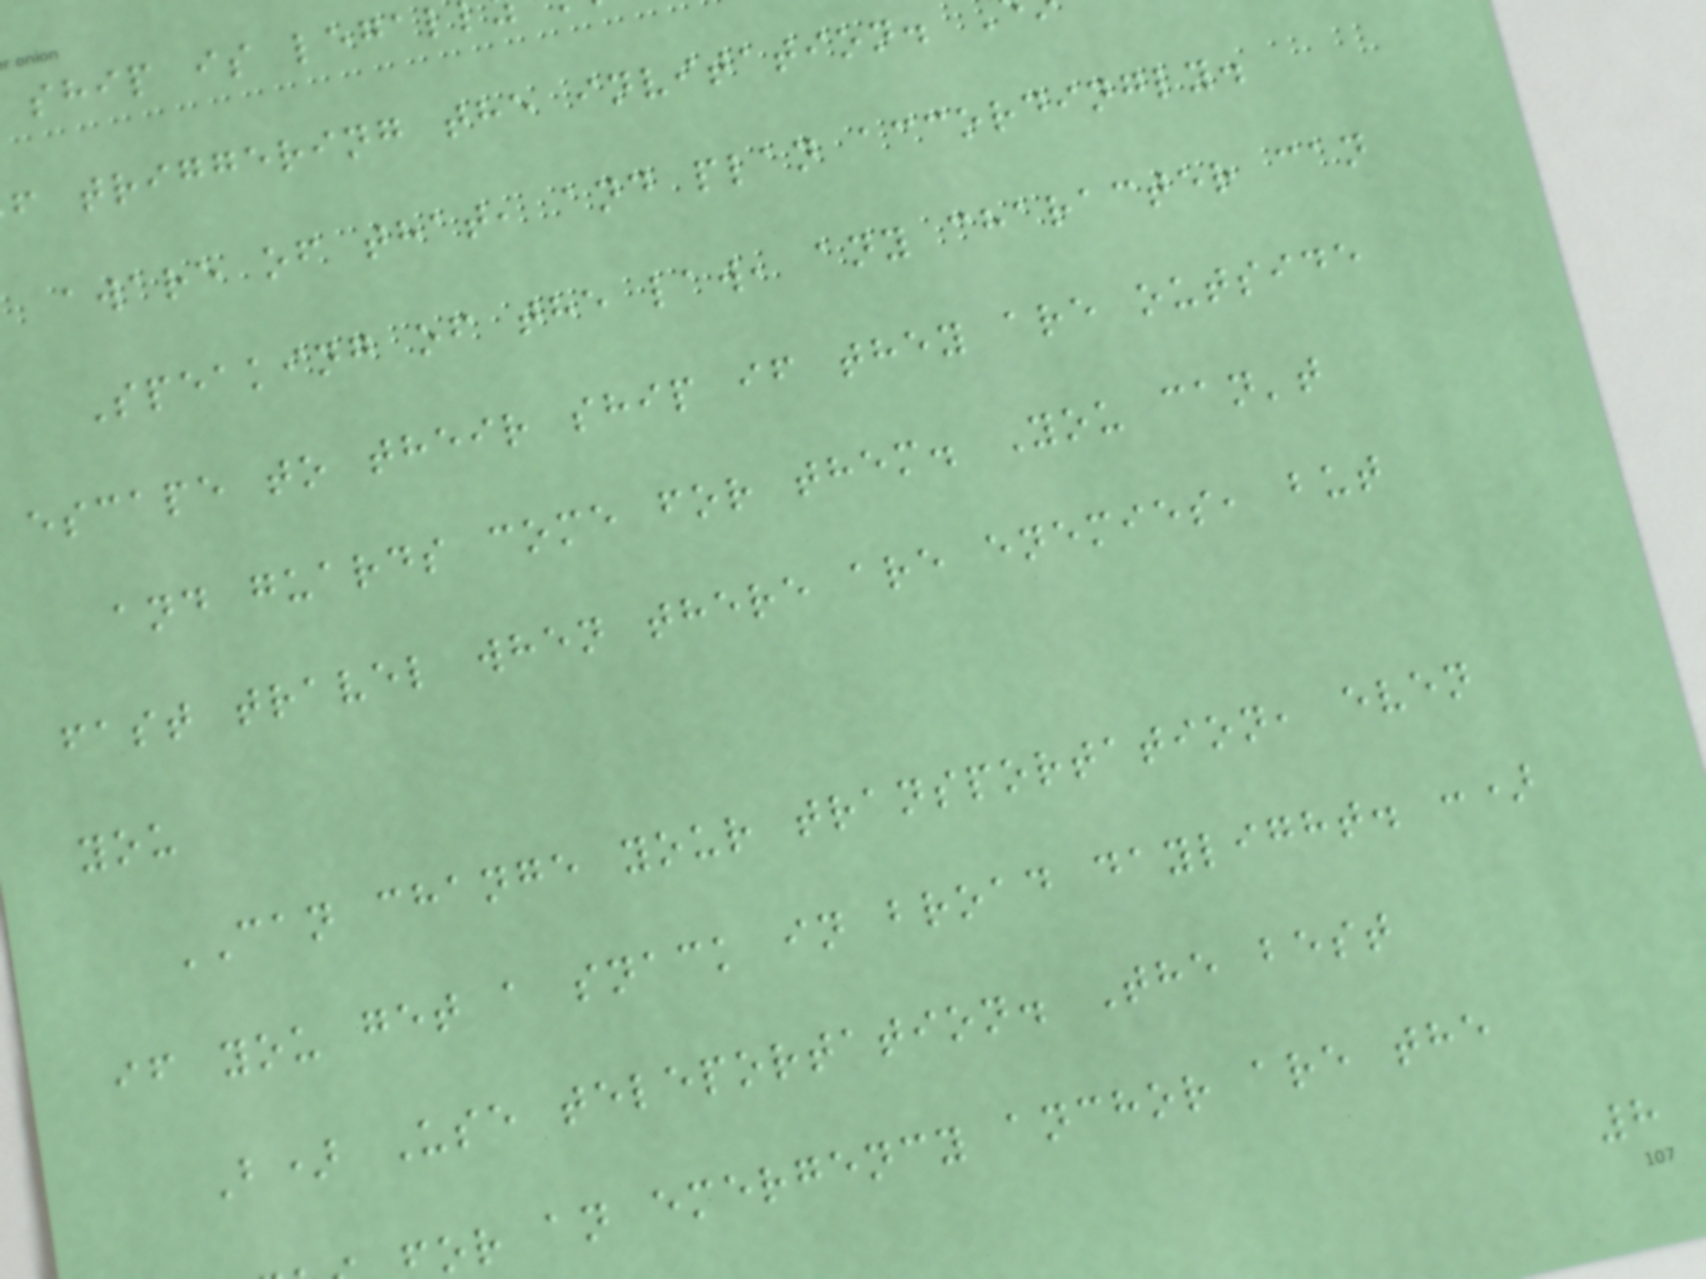ship is legal
f triggering the invitation.
aware of that, and plan accordingly.
Speaking of the law, any character can
escape to their ship if they are outside
and guards come for them. You can't
fast travel when there are enemies, but
you
CAN change your transportation, even
if you get a snack in broad daylight. :)
B) Use teleportation. The best
or an emergency anchor are the
8
